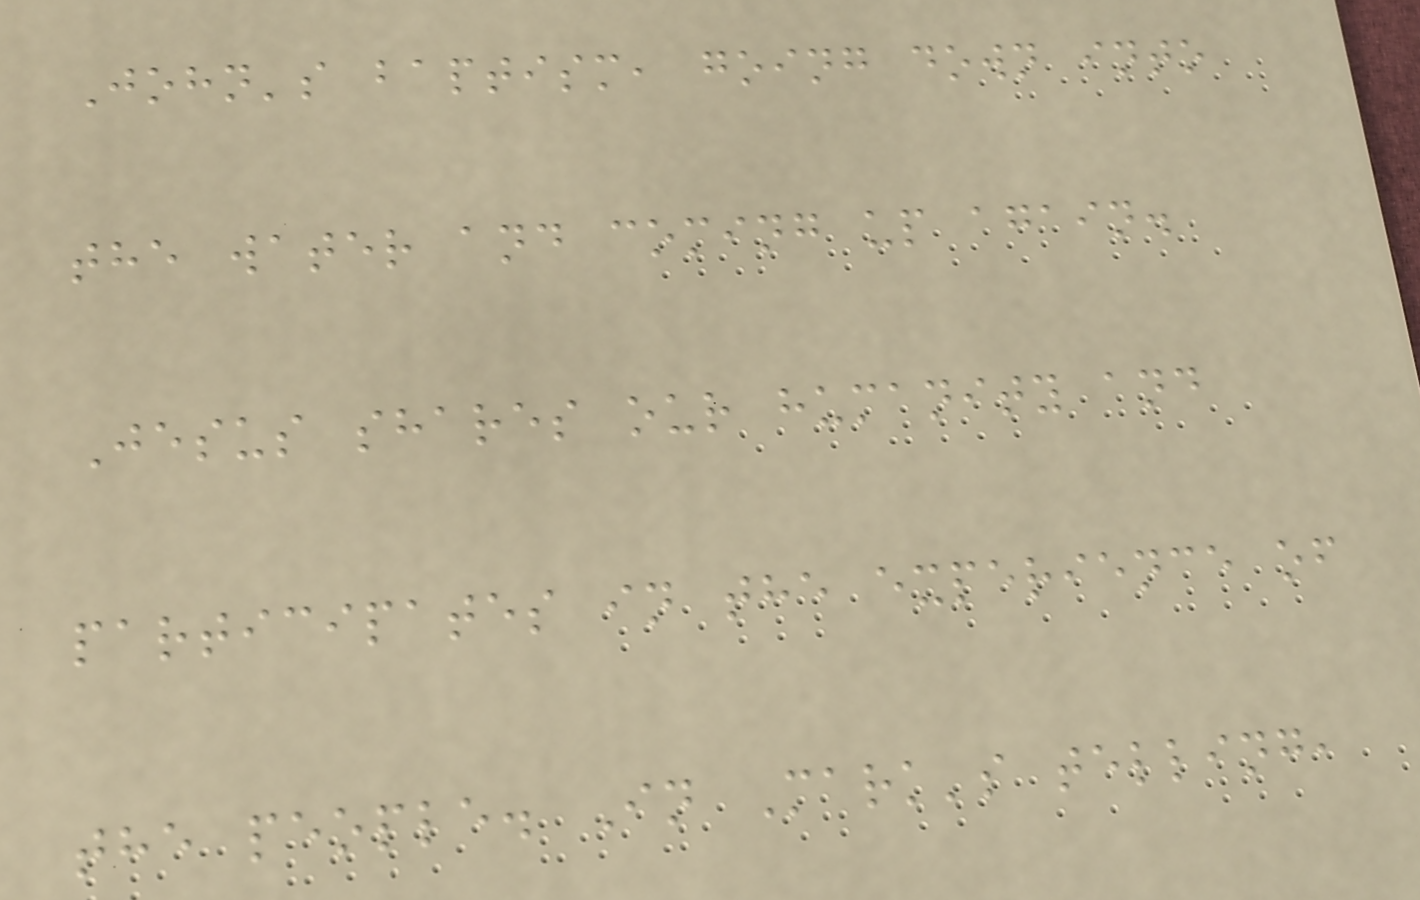John's baptism, going down into
the water and coming up again.
Jesus shares our humanity and
participates in the experience of
the people. In Mark's telling,
